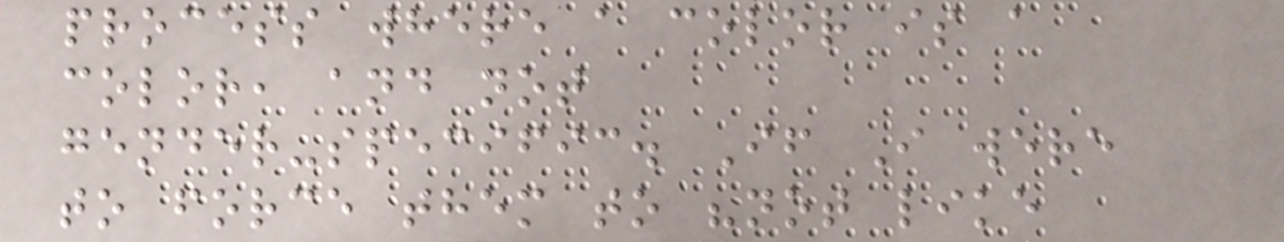process where a color is a
color, and not
gender-specific. If I were
to force them to "not like
